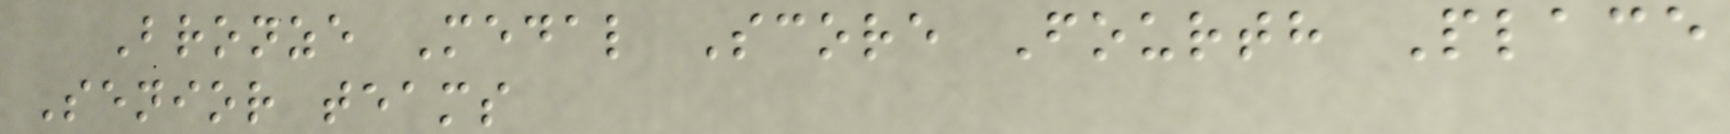Bronze Medal Score Fourth Place
Senior teams
